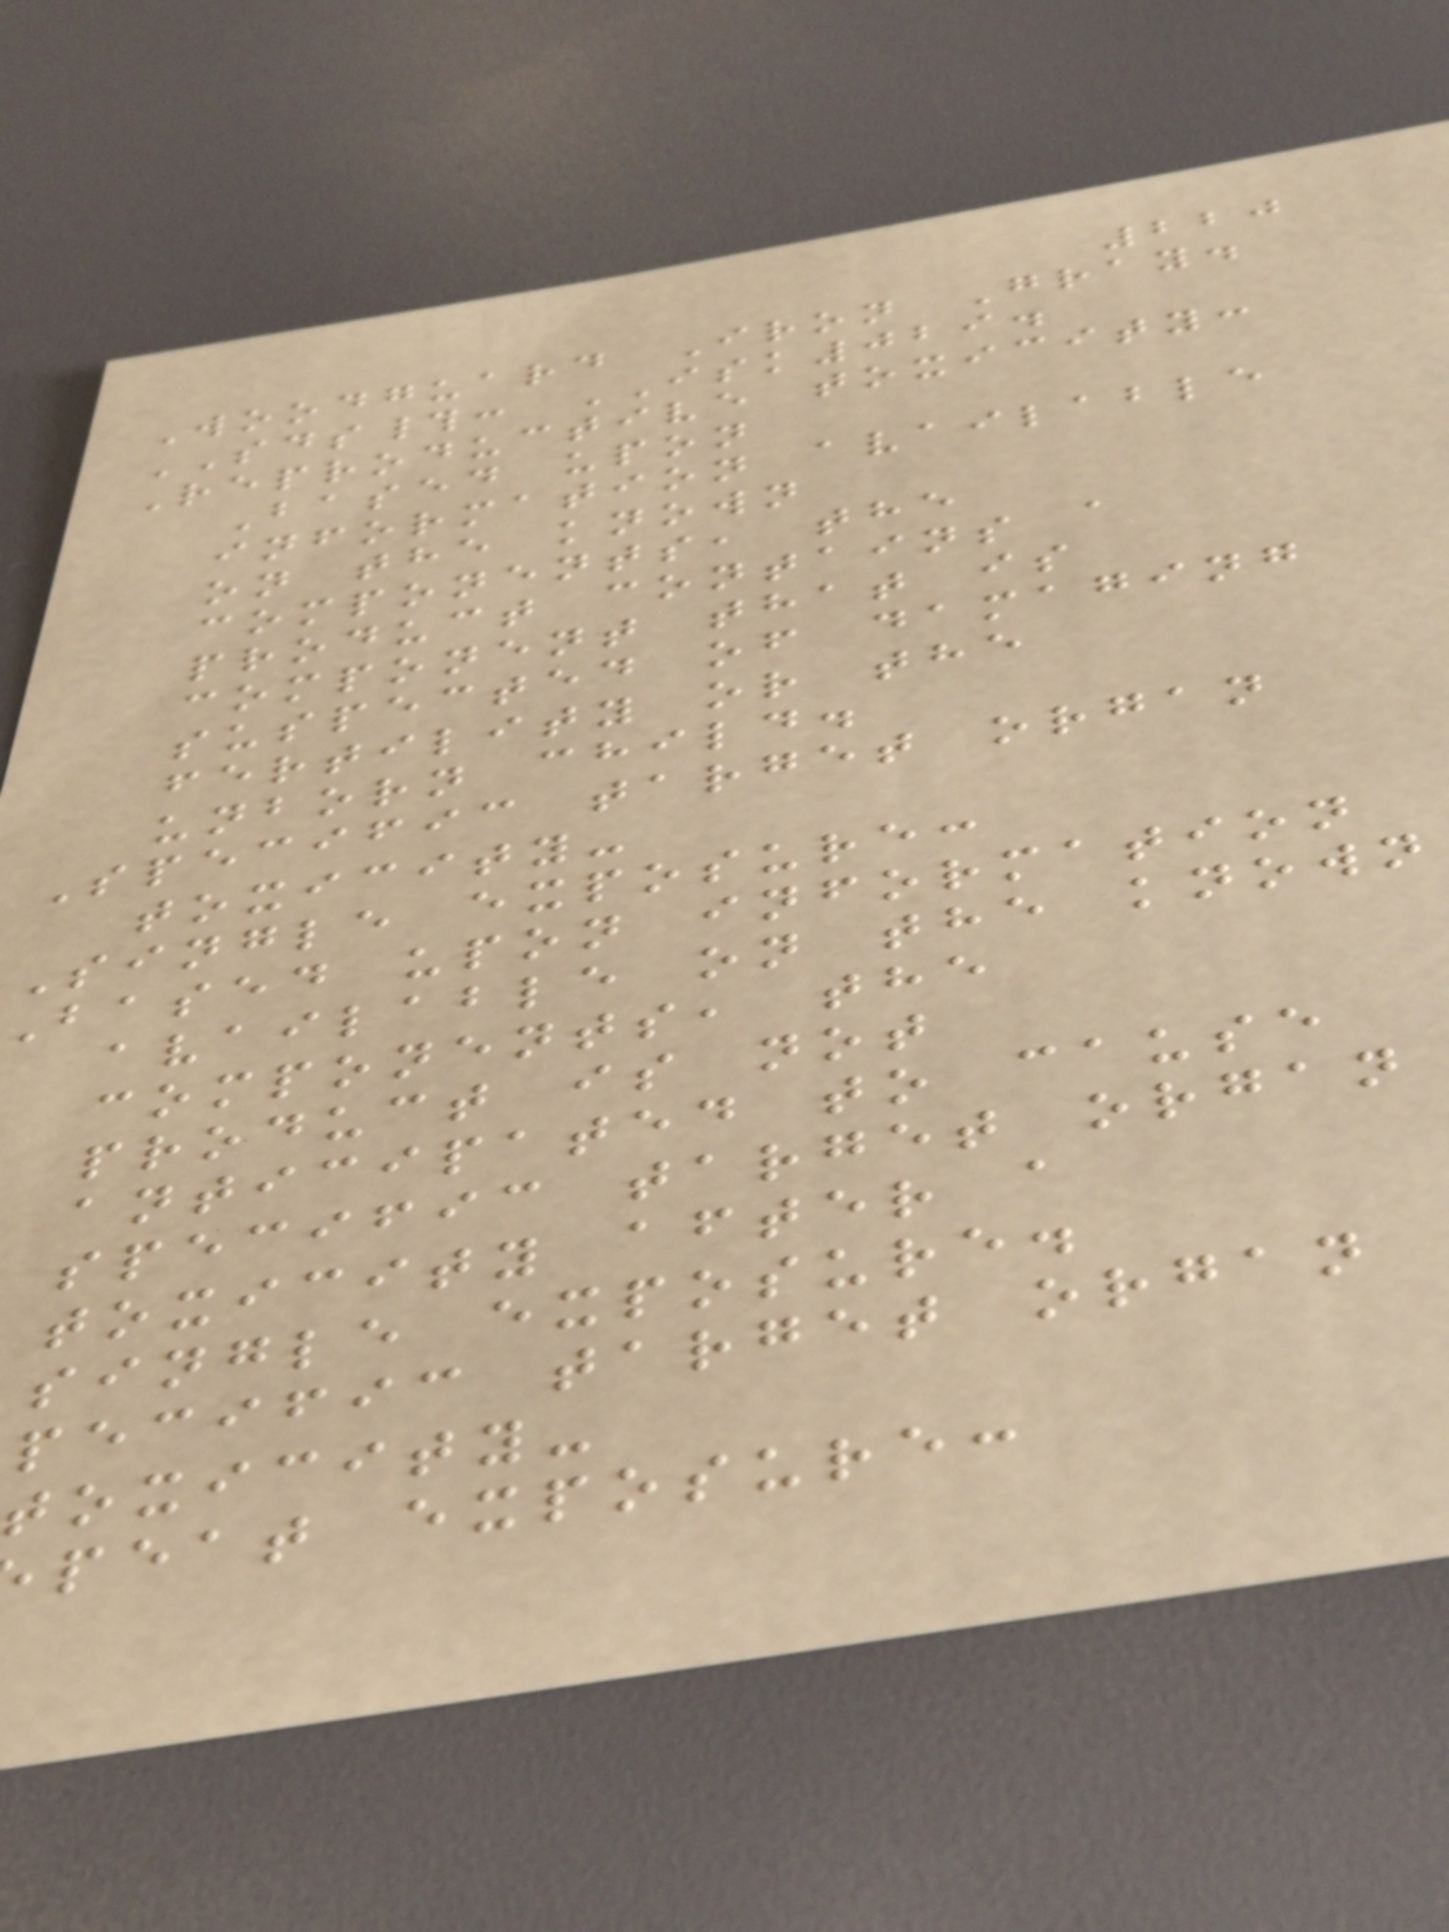220
Woodguard Iron Gray.
SDS#: ISK029.
Reproductive toxicity:
Based upon
information available
on the known
components, the
product contains a
component that is
suspected of damaging
fertility or the
unborn child.
Specific target organ
toxicity-
Single exposure:
Based upon information
available on the known
components, the
product is not
anticipated to cause
specific target organ
toxicity after a
single exposure.
pecific target organ
toxicity-
peat exposure:
